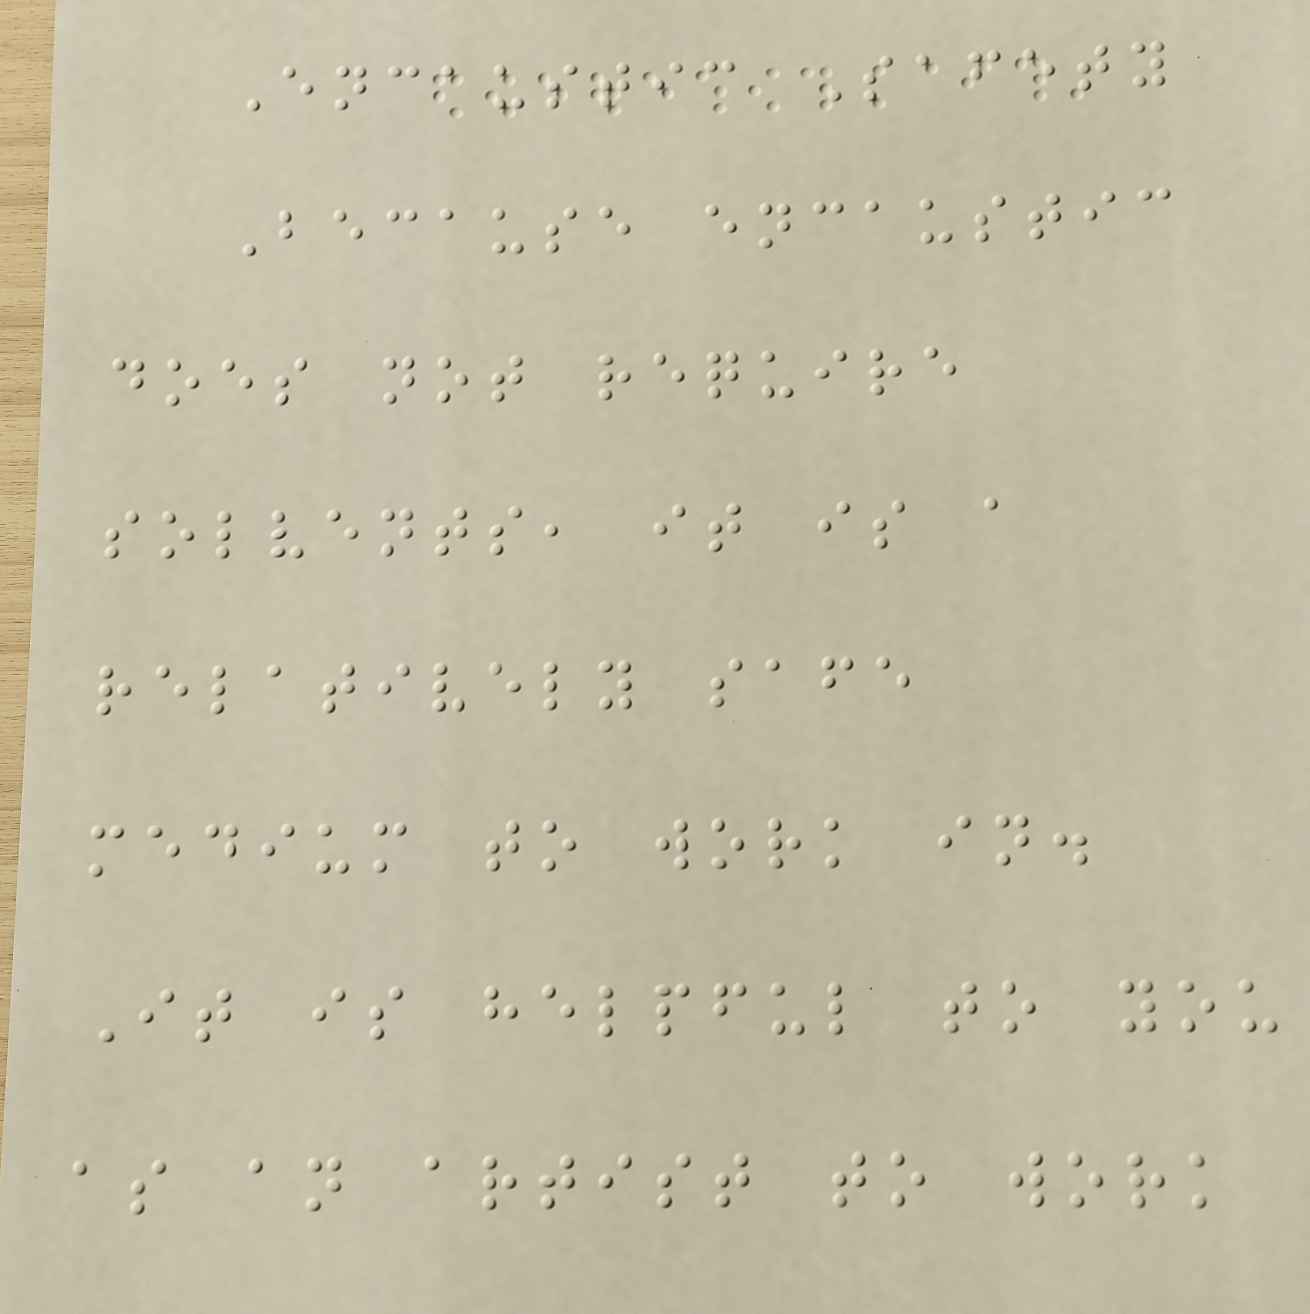Encaustic Safety
Because encaustic
does not require
solvents, it is a
relatively safe
medium to work in.
It is helpful to you
as an artist to work
